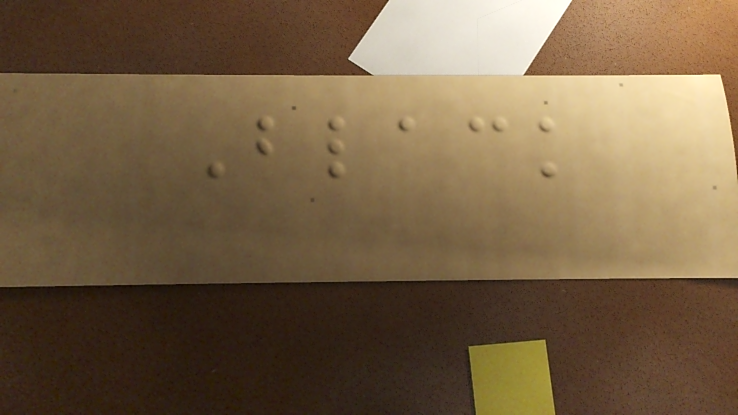Black
